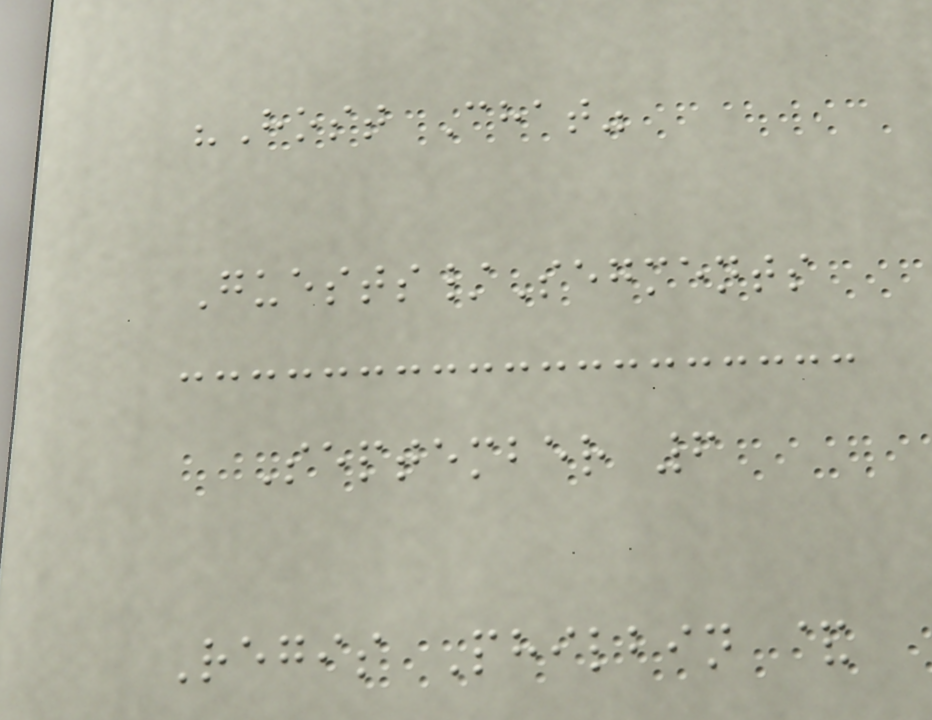"Host Chat"
Guests/Segments
September 6
Regis Philbin &
